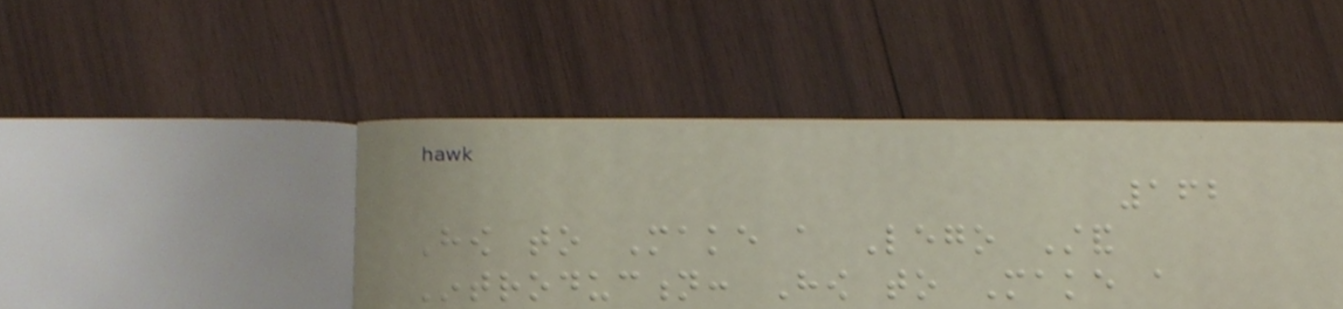162
How to Make a Lego Stand
Introduction: How to Make a
